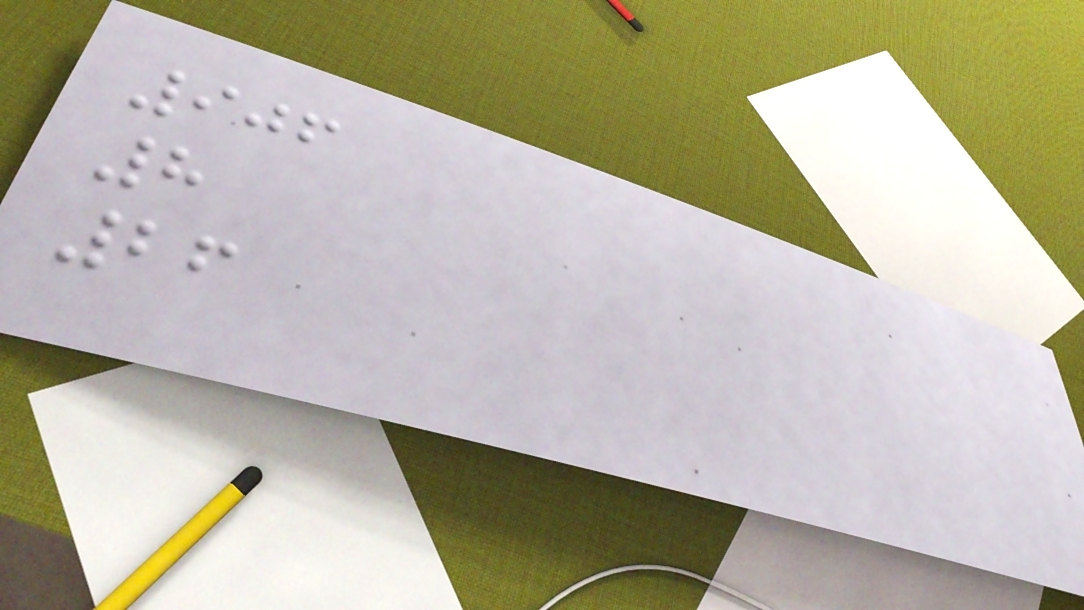906
8
26
